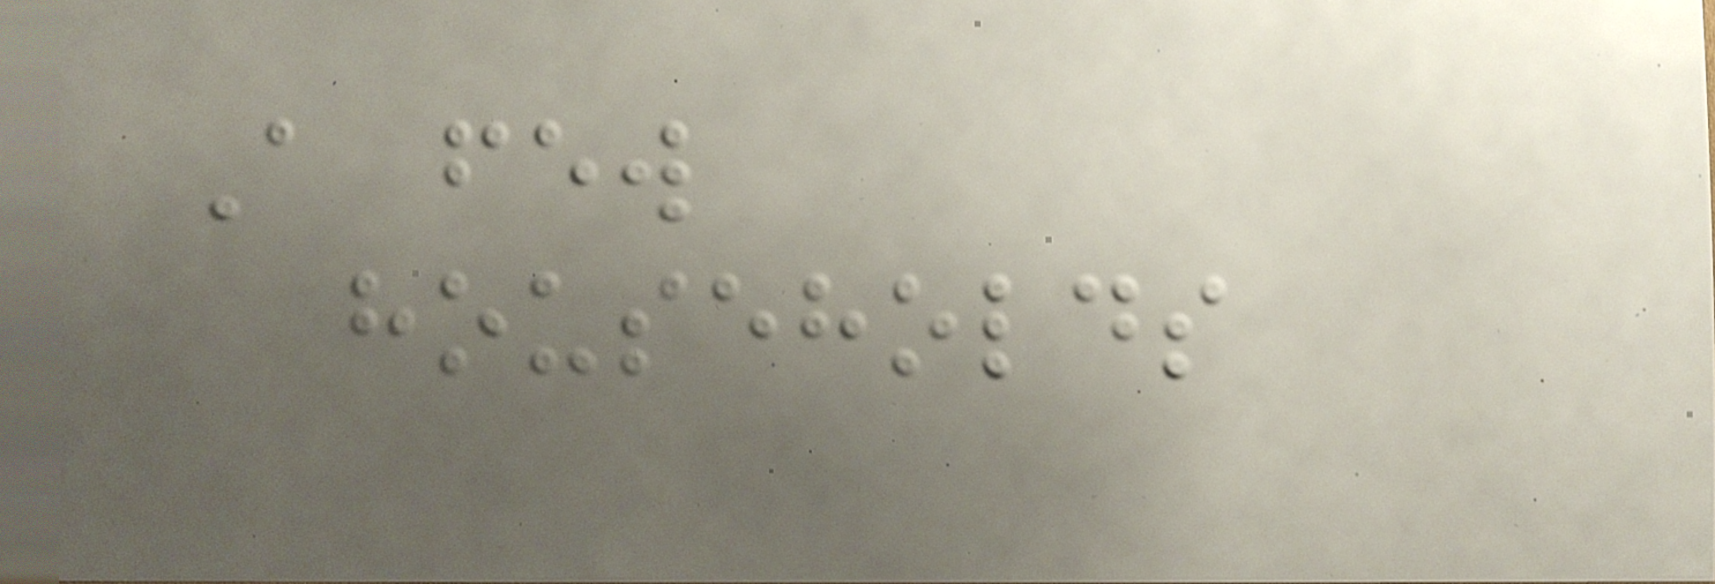A few
households
